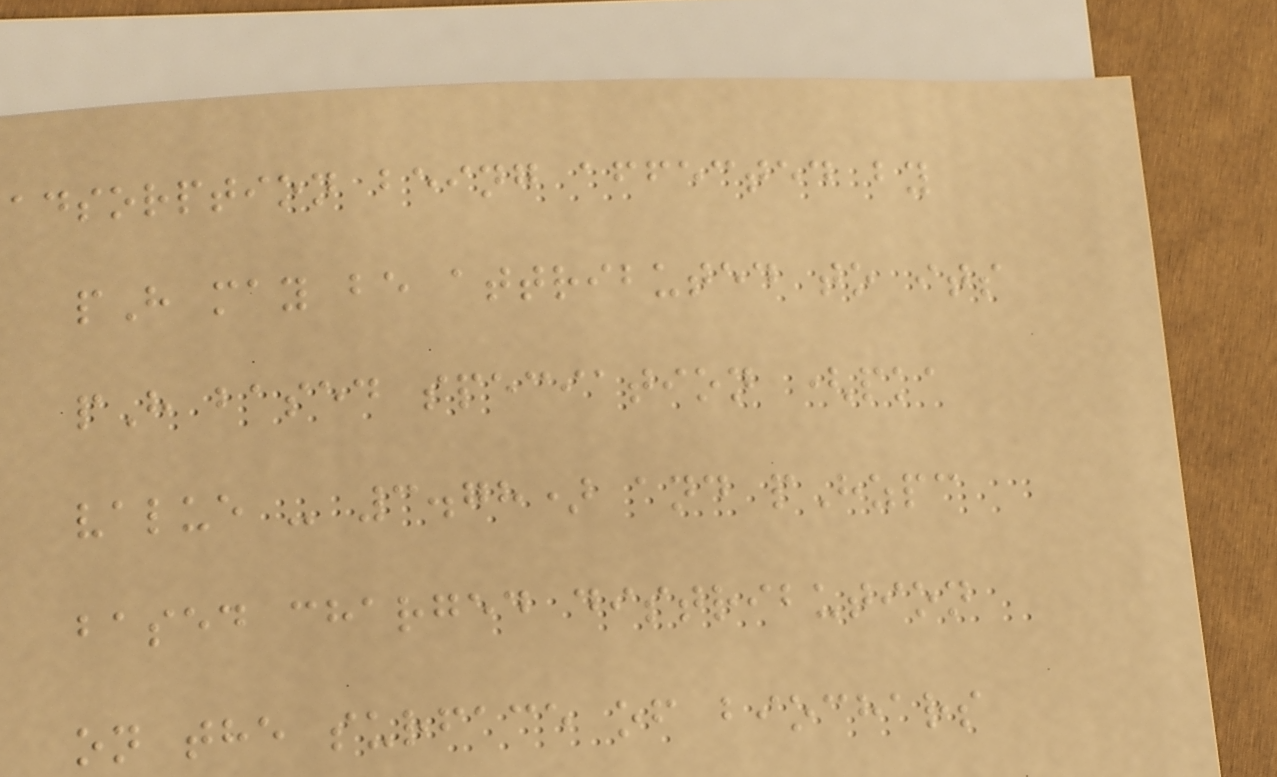adsorption being affected by
pH may be attributed to its
pH based speciation (pka
value - 3.78) and pHzpc
based charged distribution
on the surface of biochars
